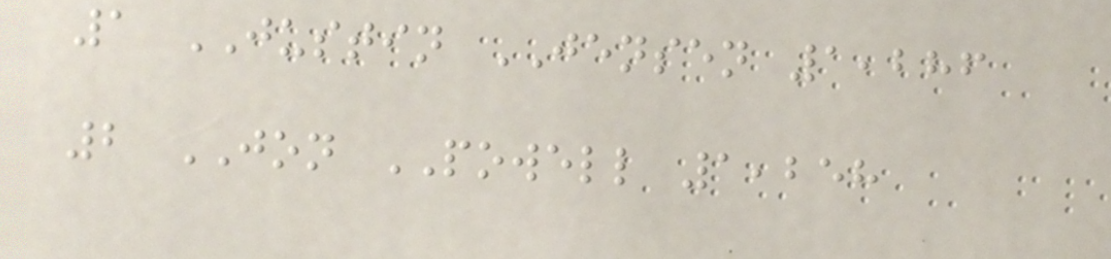1 JUSTIN JENSEN 1,286
2 JON POWELL 1,258
